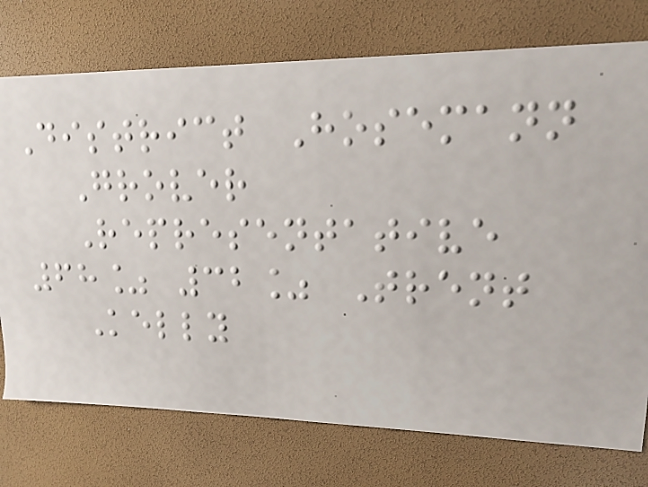District Hosemann
Grover
Representative
68% 32% Trent
Kelly
